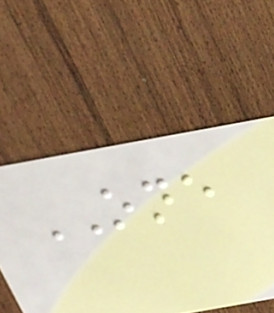ONE
